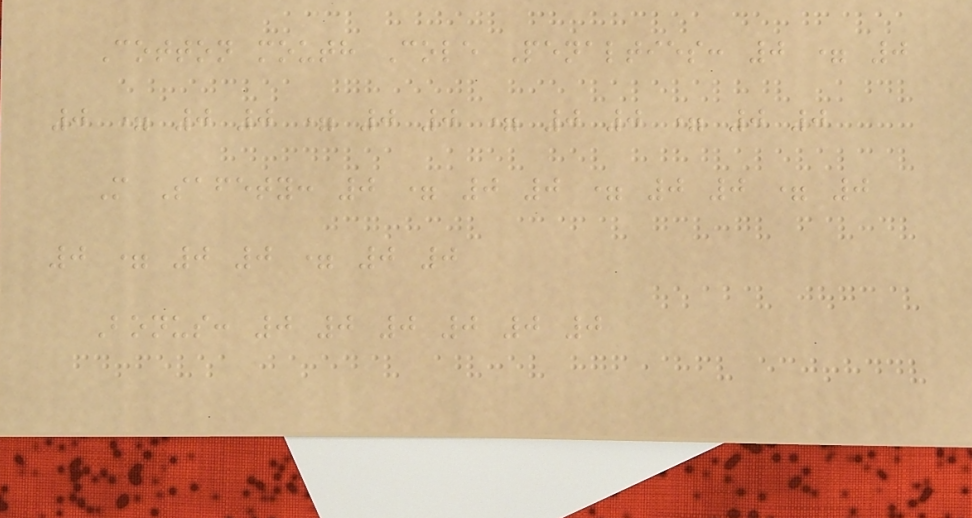Cotton mouth Cole Penalties: 0 = 0
0 = 0 0 = 0 0 = 0 0 = 0 0
M Safety: 0 = 0 0 = 0 0 = 0
0 = 0 0 = 0 0
Bonus: 0 0 0 0 0 0
